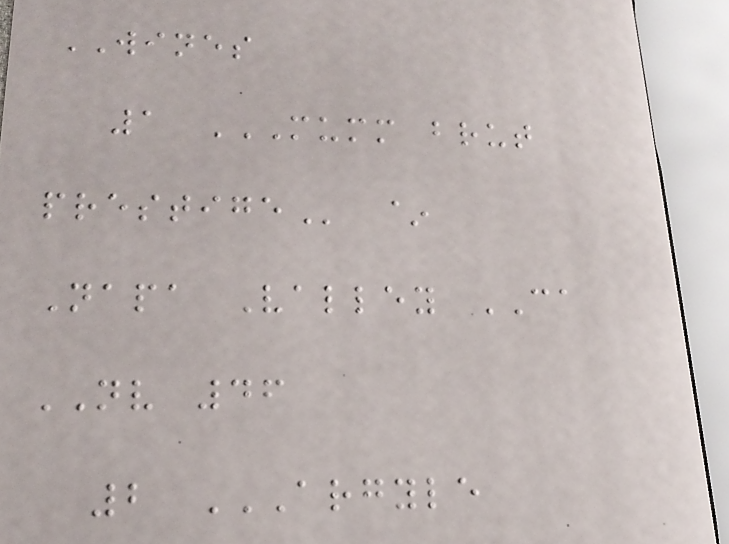WINES
1 MUMM BRUT
PRESTIGE ~
Napa Valley CA
NV 46
2 ARGYLE
